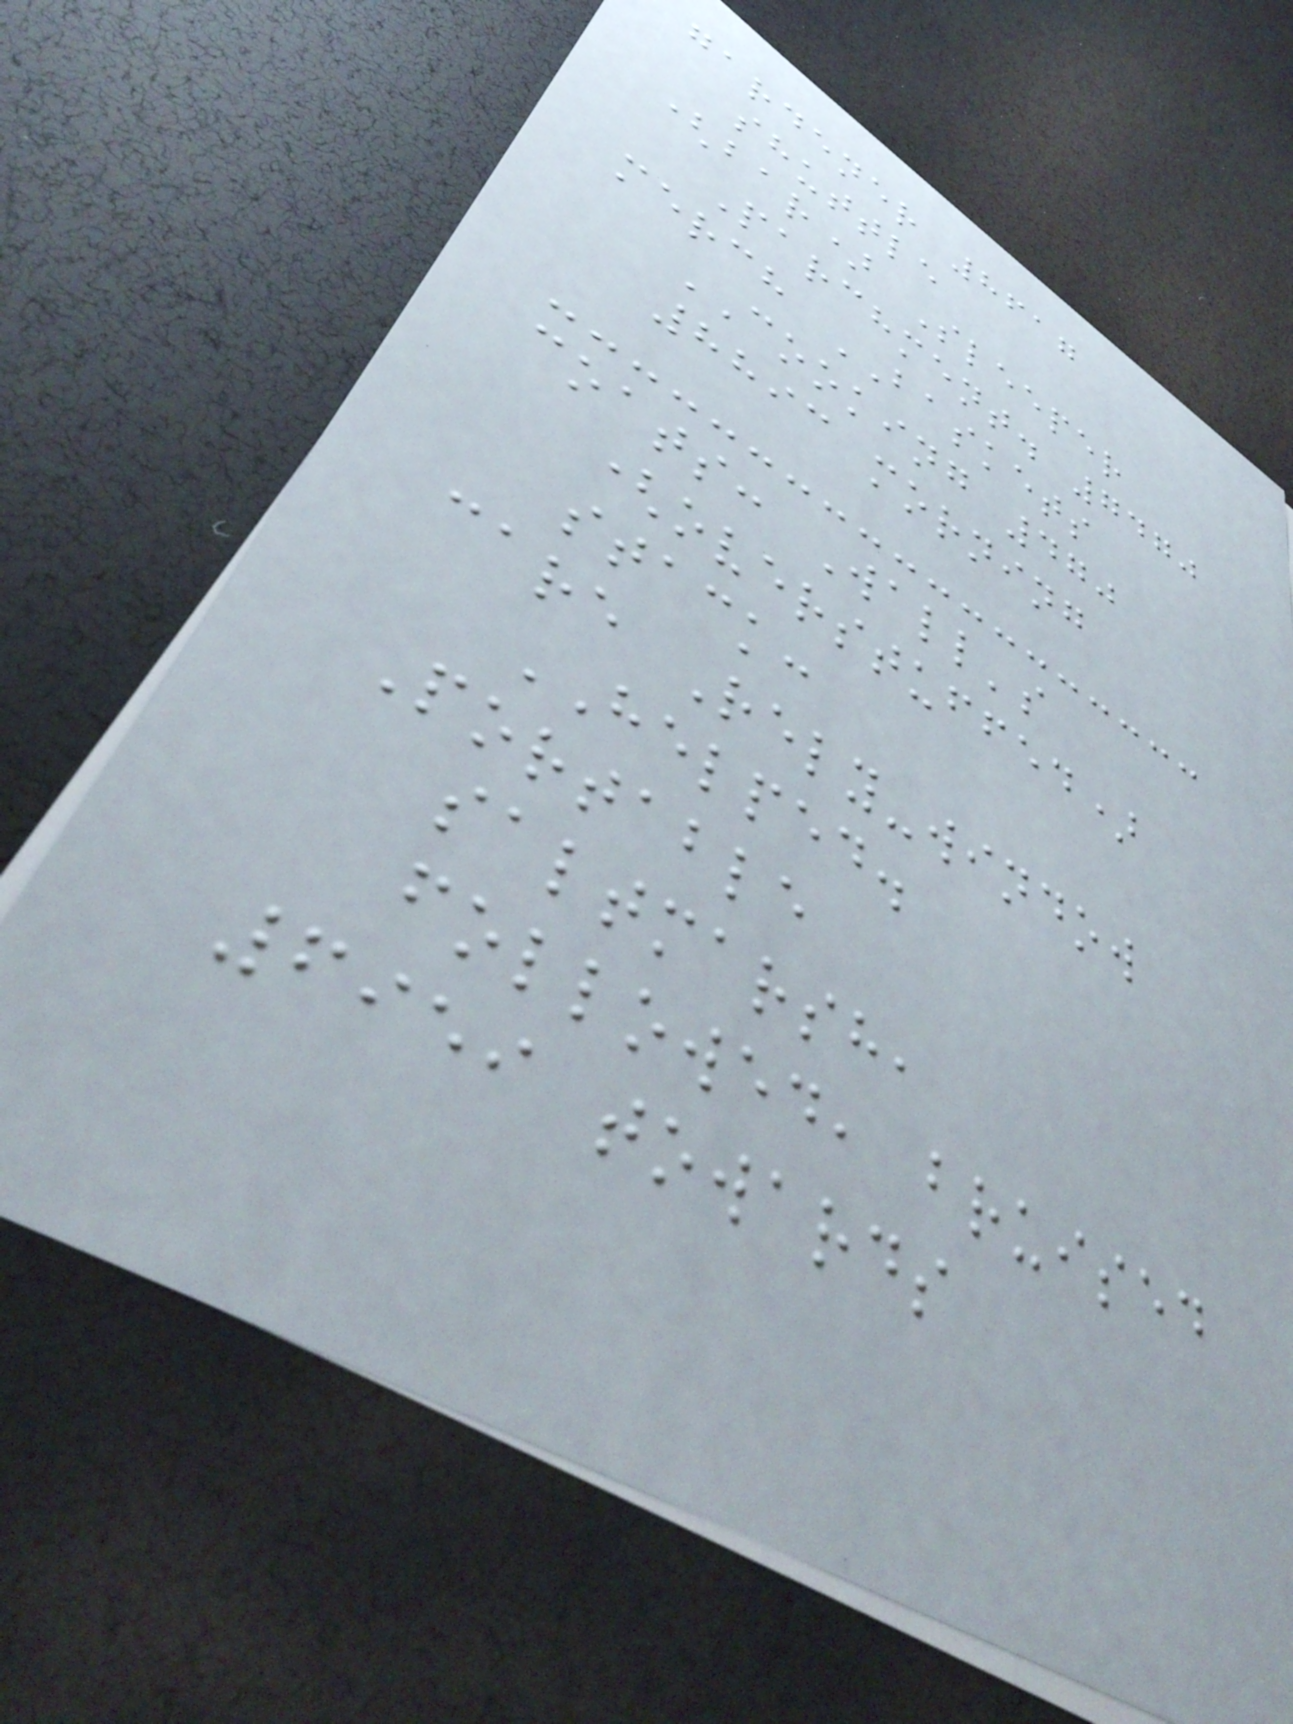gardener 8617
shuttle
(bar) Sleeper
Parchment. 7470
merch BASKETS
COOKING 470
8893 morning
coats: Wall's
(overstuffed)
stack:
care Rely-window
HELPED.
Portable
saltmarsh,
followed, bruised
6959 towards
